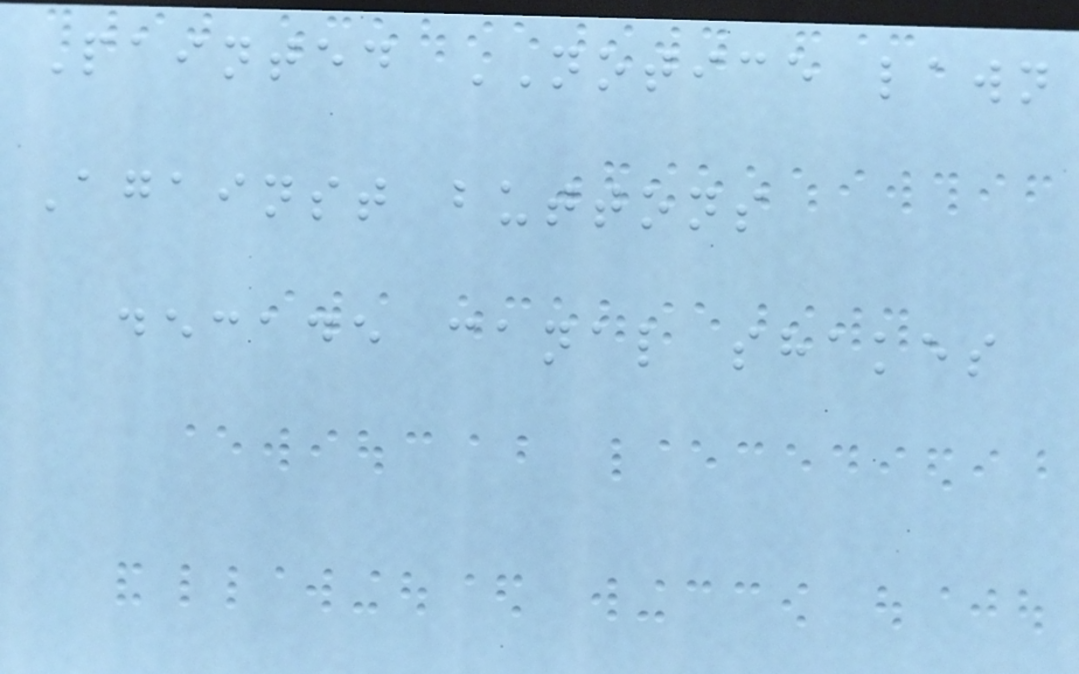Painted NOTICE lawn
Against buttons
decade canal shakes
